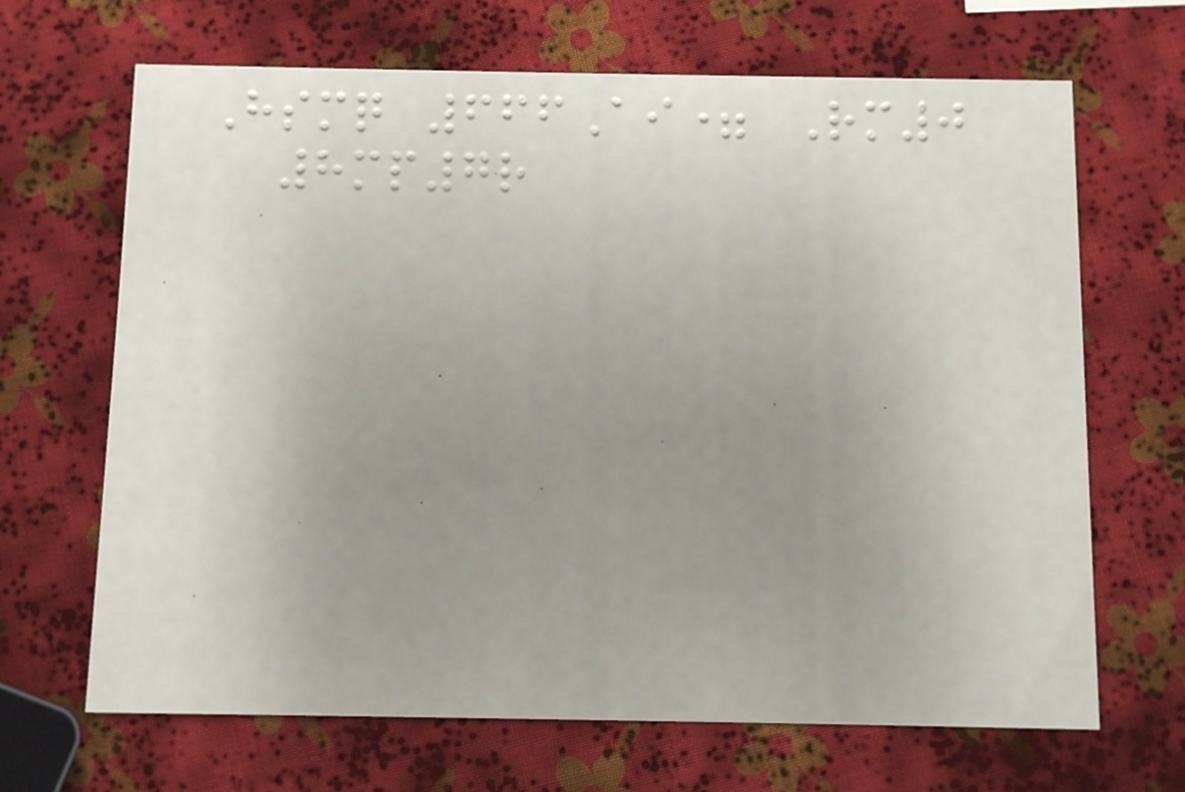Hsmq 666Ai= Rm0
8mp7r
